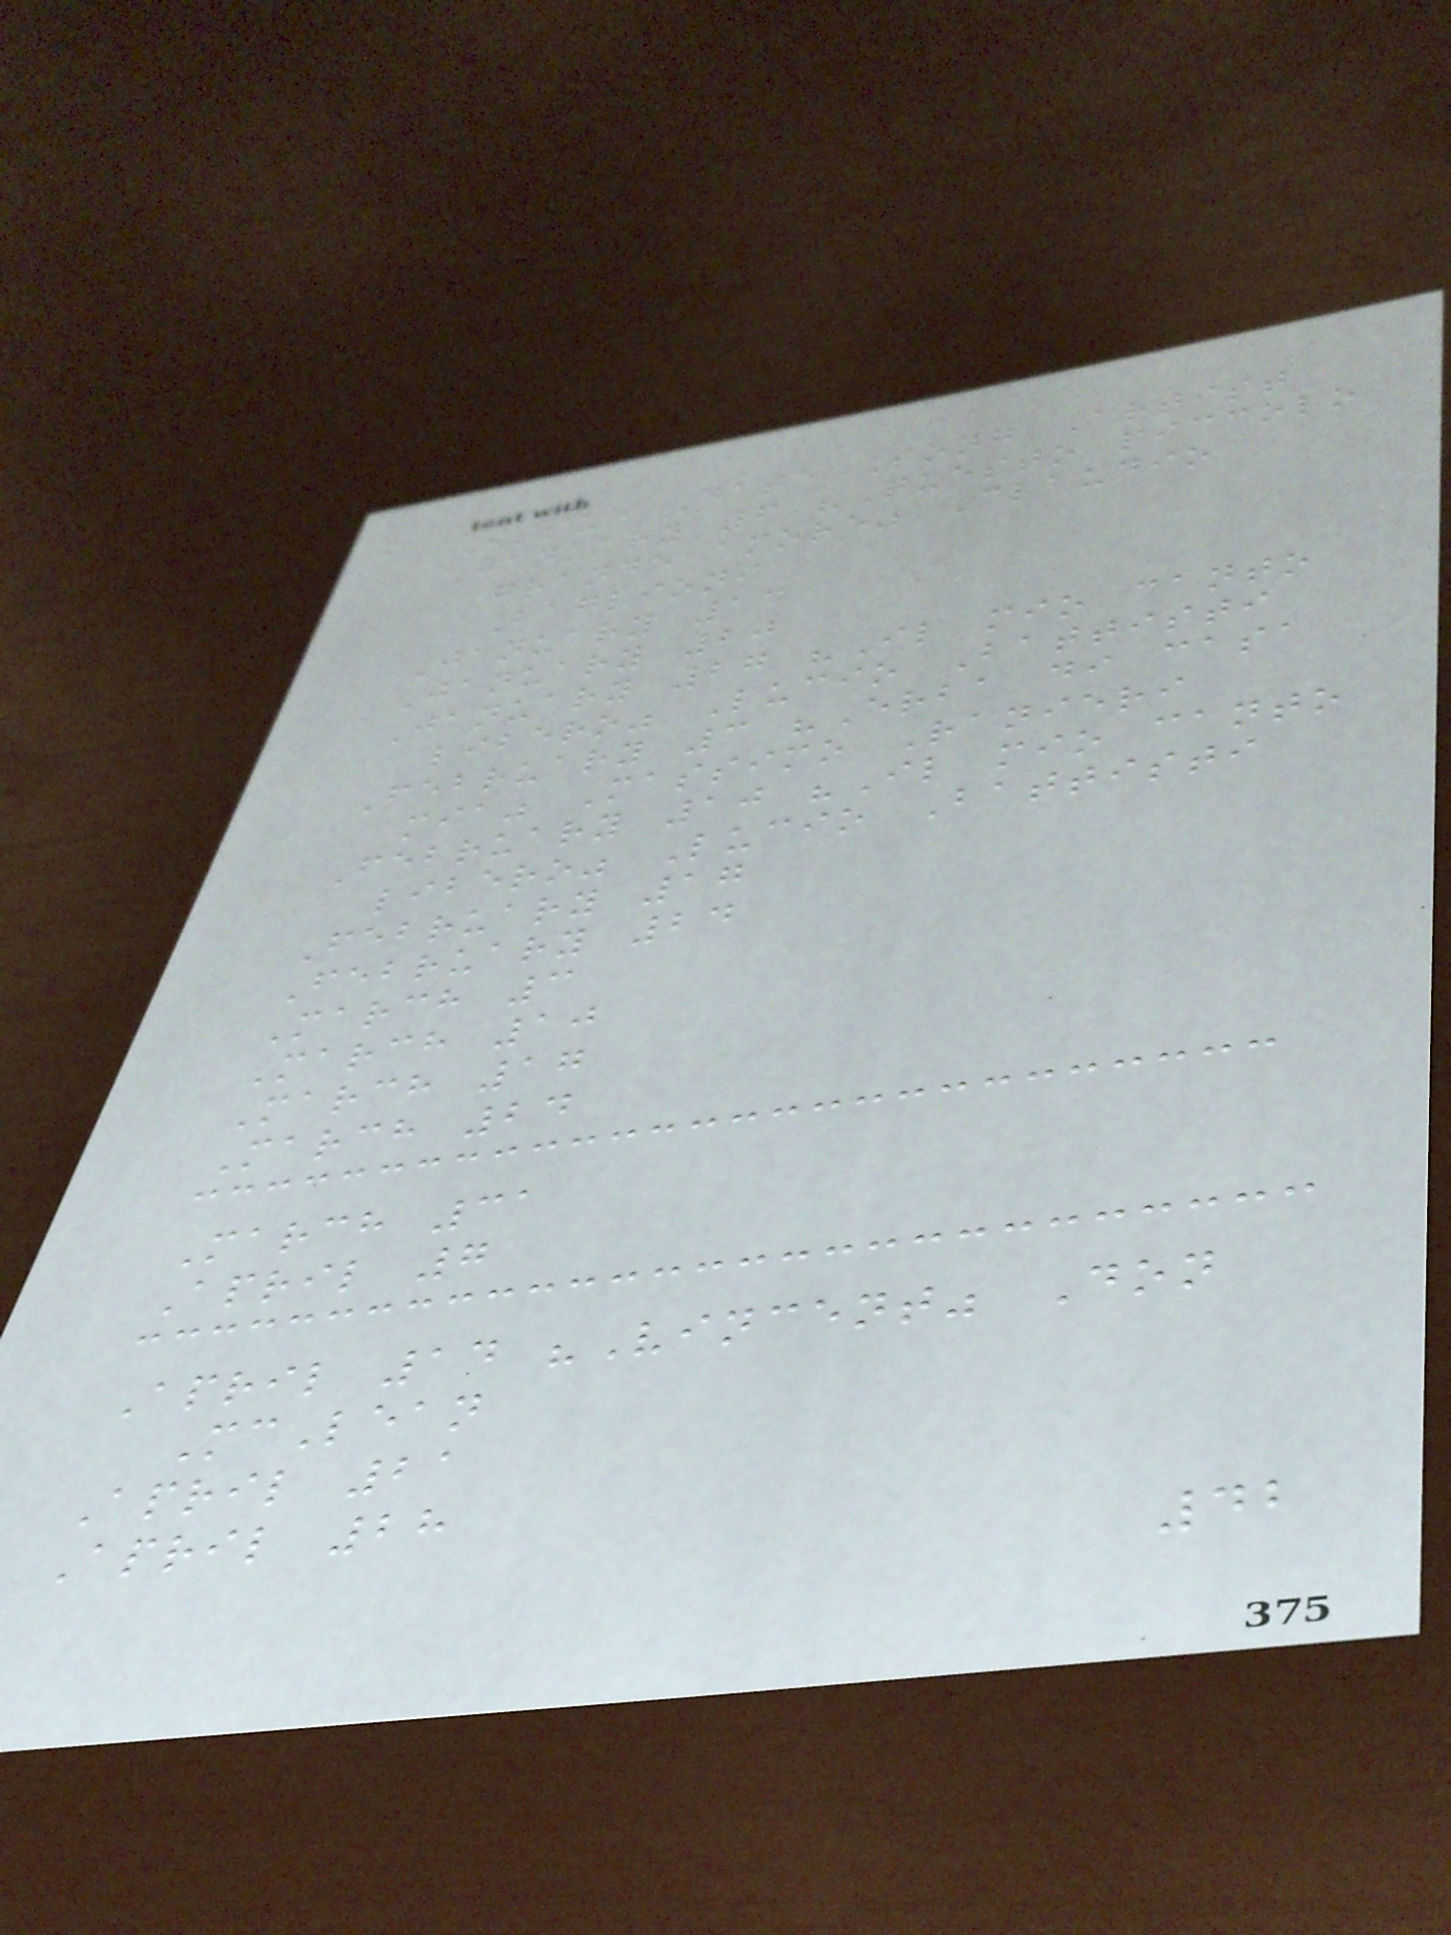Issue Date Song Artist
January 6 "Questo piccolo
grande amore" Claudio
Baglioni
January 13
January 20
January 27 "Il mio canto
libero" Lucio Battisti
February 3 "Erba di casa
mia" Massimo Ranieri
February 10 "Il mio canto
libero" Lucio Battisti
February 17
February 24
March 3
March 10
March 17
March 24
March 31
April 7
April 14 "Vincent" Don
McLean
April 21
April 28
42
